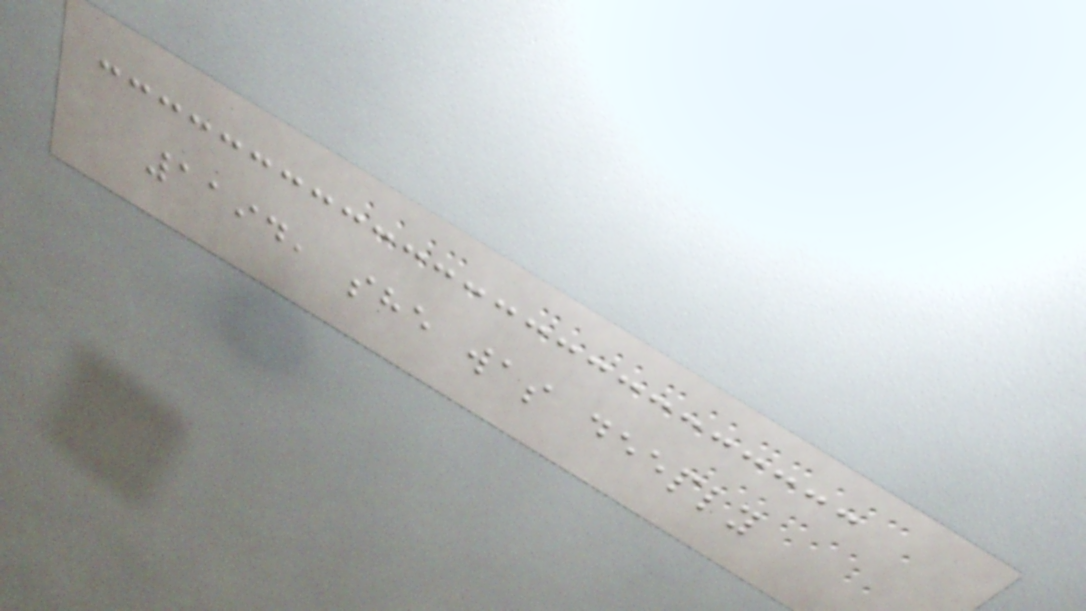1194, she was deeply
